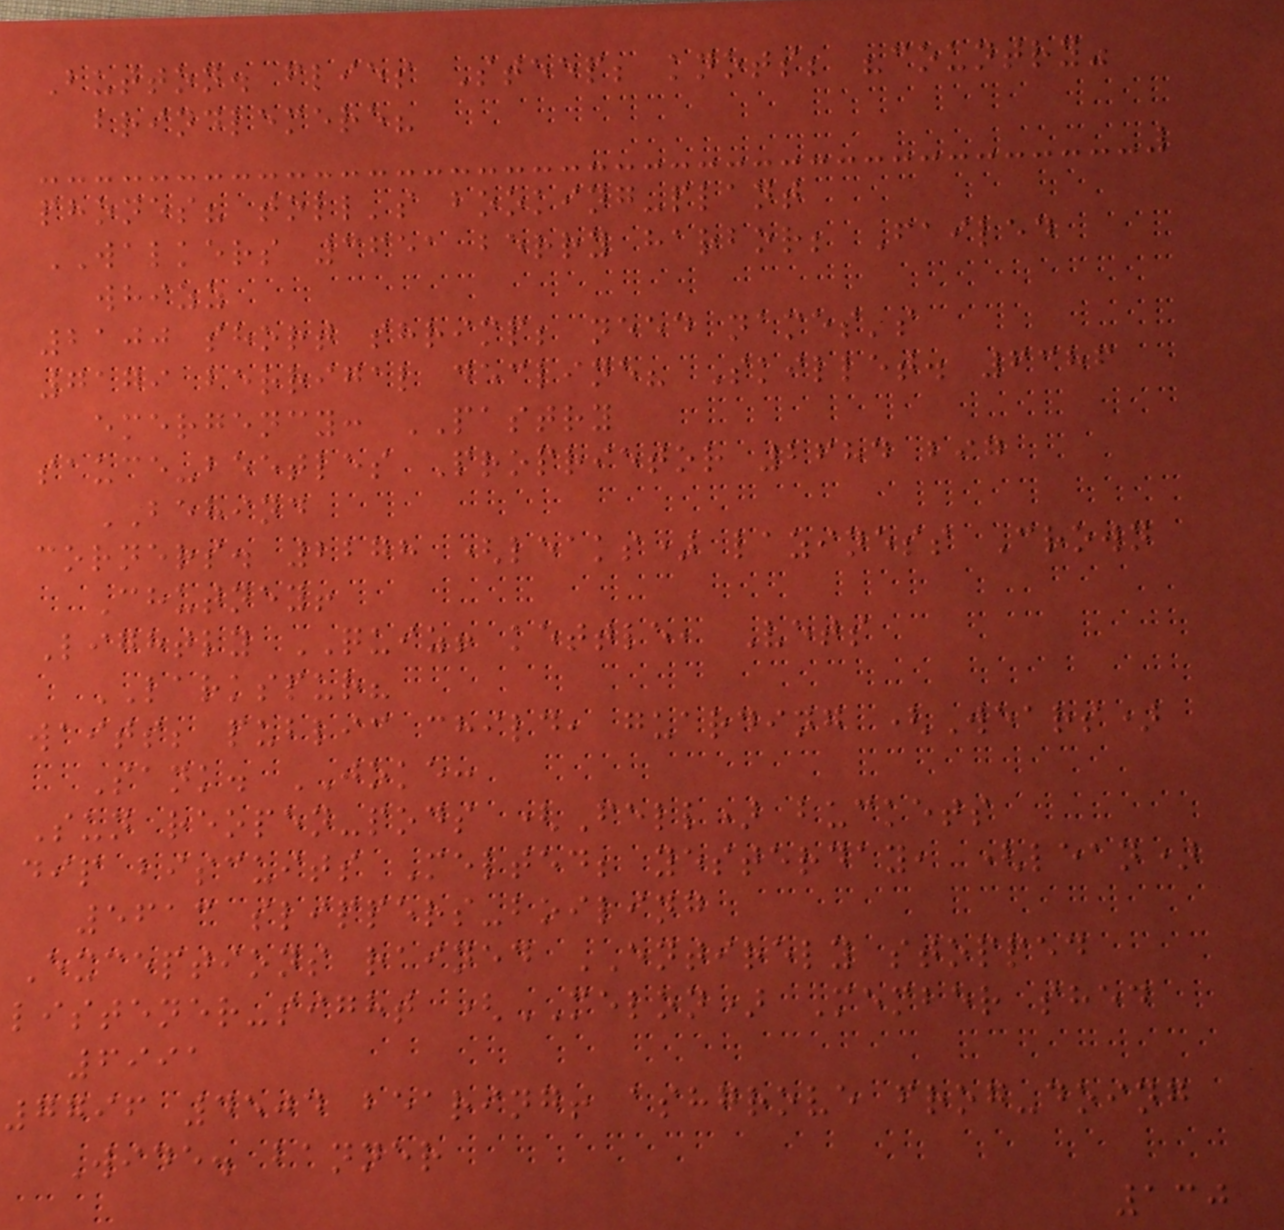Button. flies Steep; knots; "country"
brindlemere?
phones? toll's booking-plant
WALKERS 3651 berry harbor; Failed
whizz
2100 short shrimp; need names's
7179 berrigal decline? Skillet. 6386
emergency: PASTRY
sauce-beetles Proprietor 2684 big
BEHIND
corners. 2278 (leaks) laziness Crown
Chutney!
Lightly QUIZ! kettle, Vets
LARKSPUR?
waits; public child, guarding (Wears)
Sank. JOKE:
Sun reopen-pods (Fell) buckets
dip biscuits Melted; yesterday, (lean)
5613 slippers-boiling
Exceptions rained ENTIRELY stopped
listener-sight (MELON) Member shed
6991
7796 4504 bearing! ashgrove frog-doing
Wide. banner
130
